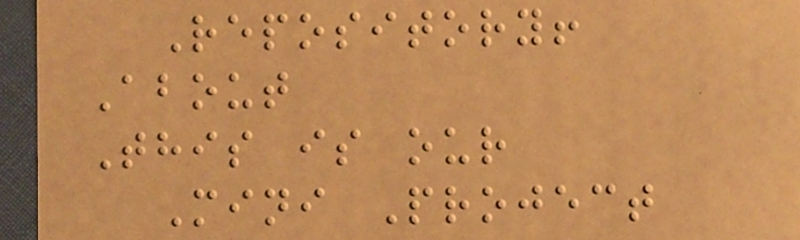Repository!
About
This is our
Mini Project
